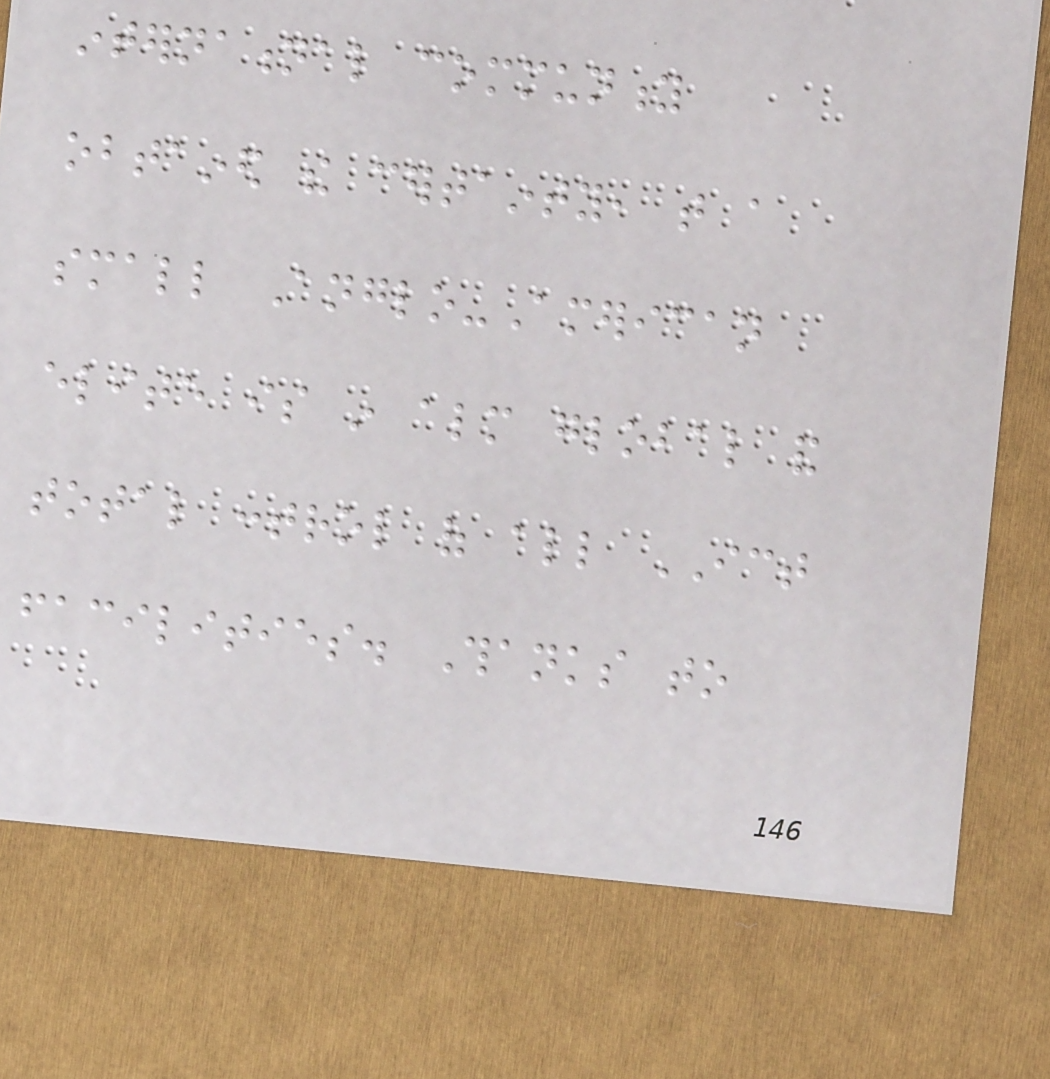international community
obtained the certainty, that a
small Anglo-American
elite is in almost global and
total control of all ICT
facilities. Thanks to
